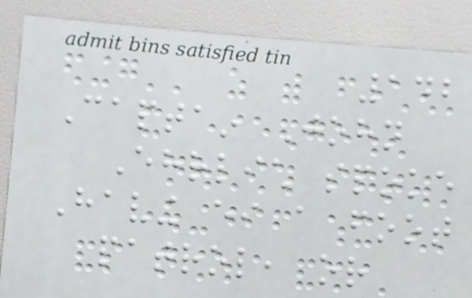142
Captain John
Ehrlich spoke
Having either a foot
patrol, or
